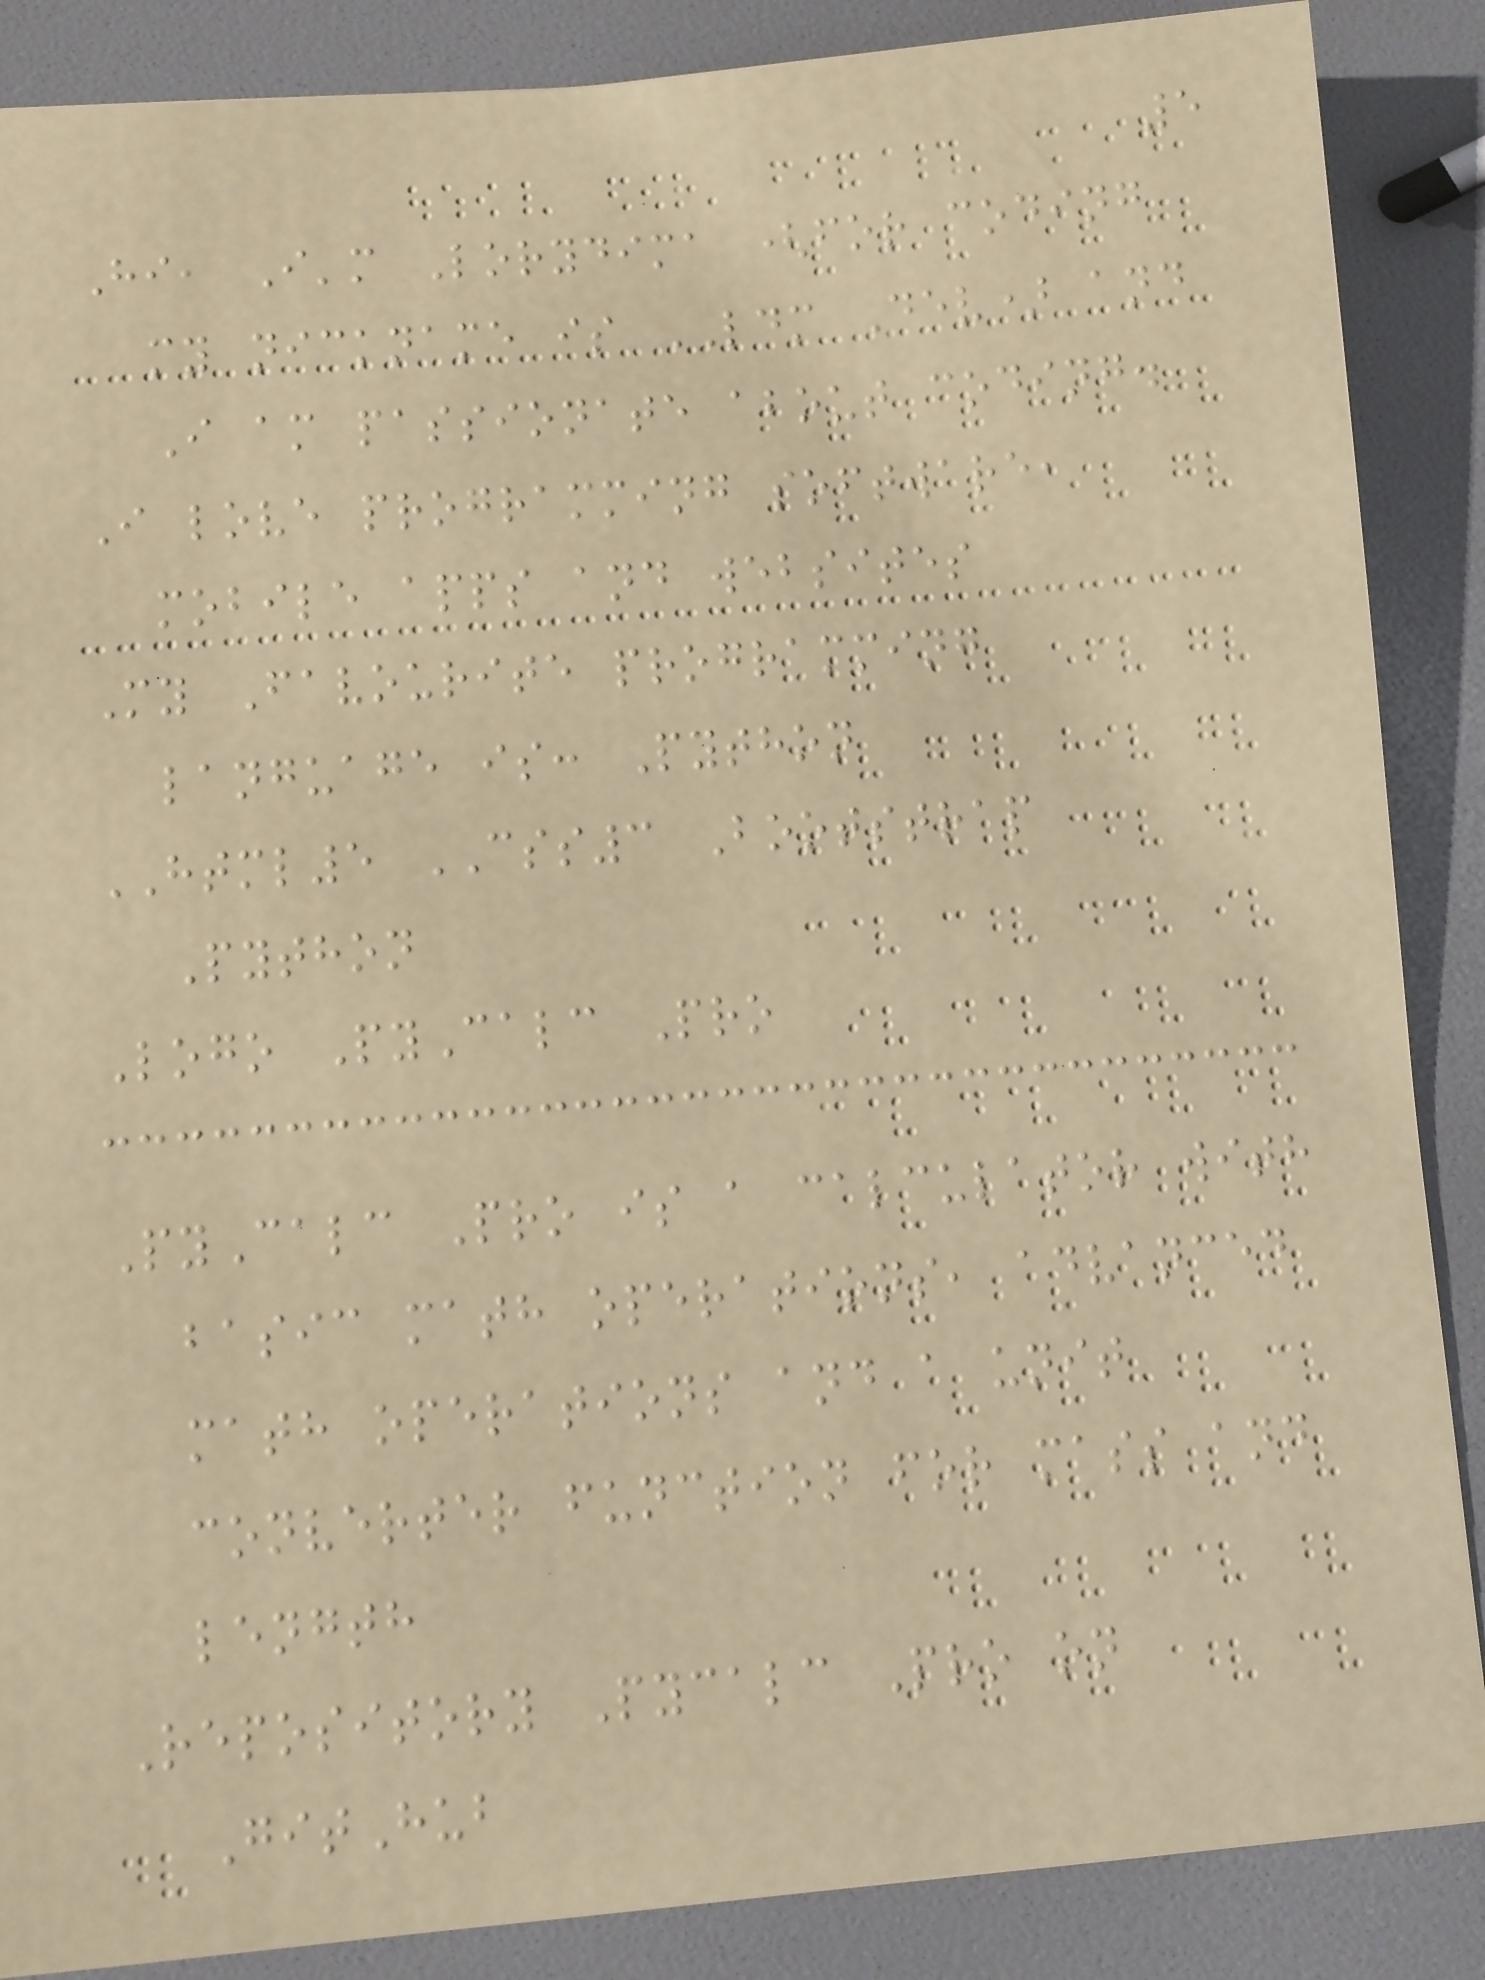5
Hi, I'm Lorydima (for coding
my nickname is LDM Dev) and
I am passionate about coding.
I love programming software,
mobile apps and websites
My Favourite programming
language is: Python
HTML5 CSS3 Bootstrap
Python
Logo PyCalc Pro
PyCalc Pro is a calculator with
basic math operations, advanced
math operations and a unit
converter function for mass and
length
Repository Pycalc Pro on
GitHub
